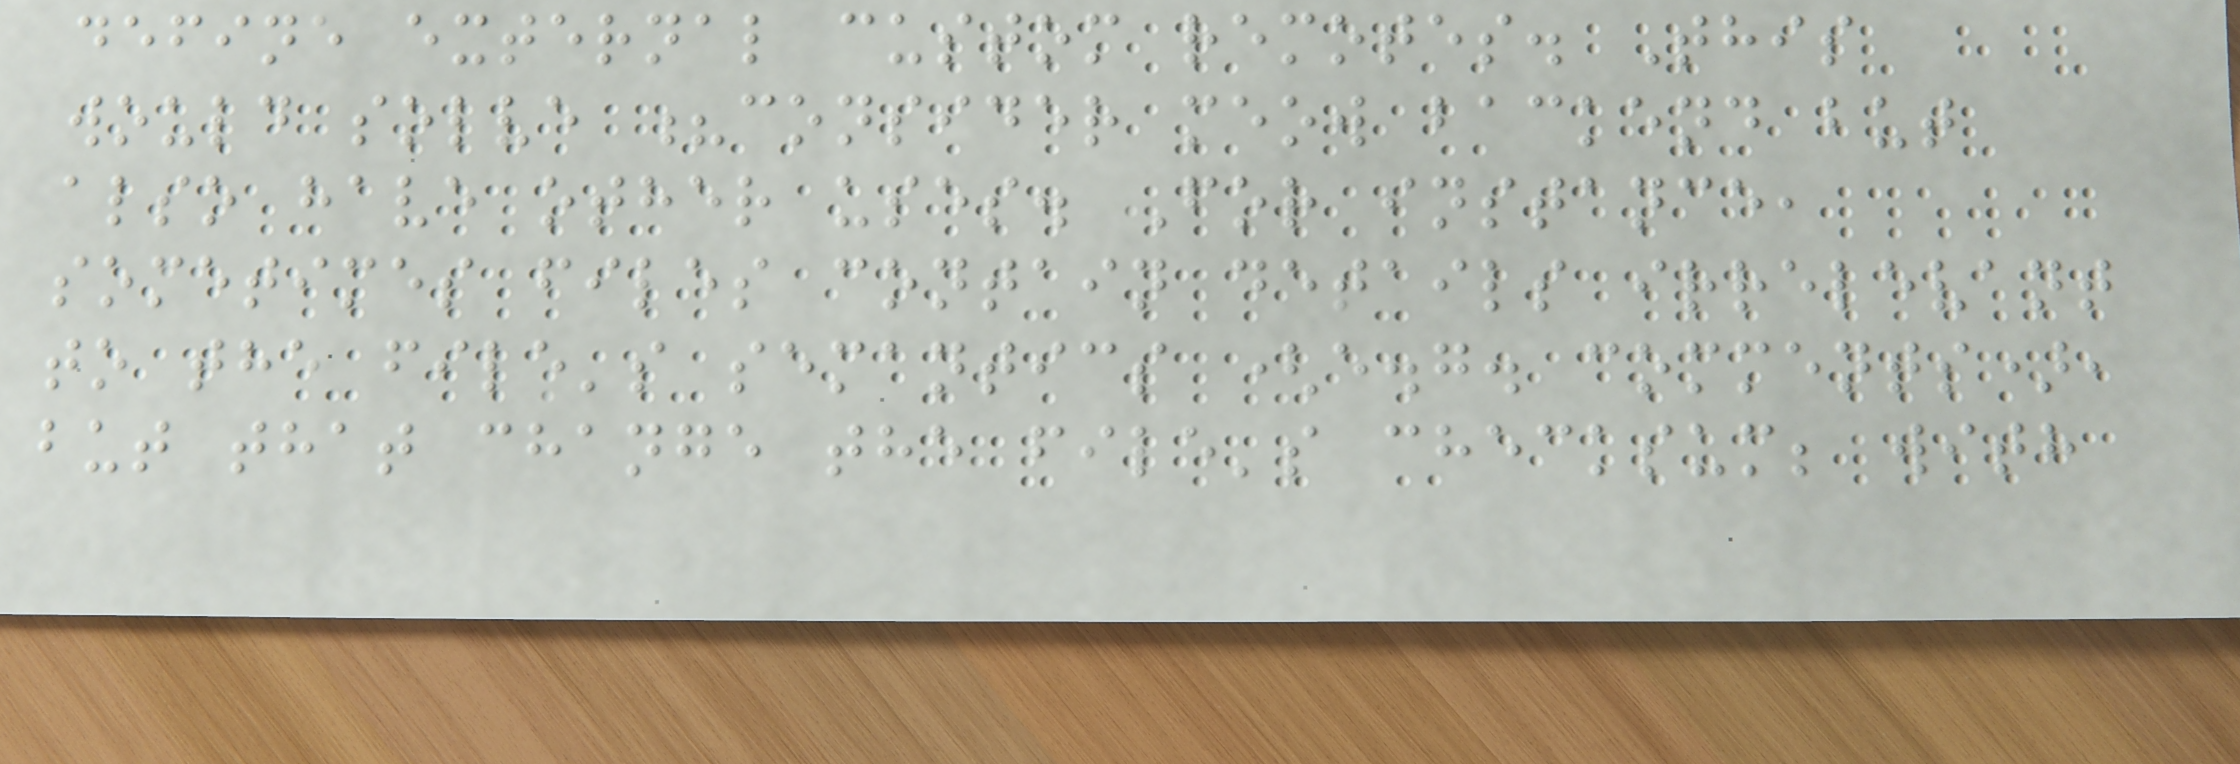define external custom remotes. This
would solve ?consider meow backend but
also have other uses. For instance,
sometimes files contain details irrelevant
to the file's semantics (e.g. comments),
but that change the file's checksum; with
